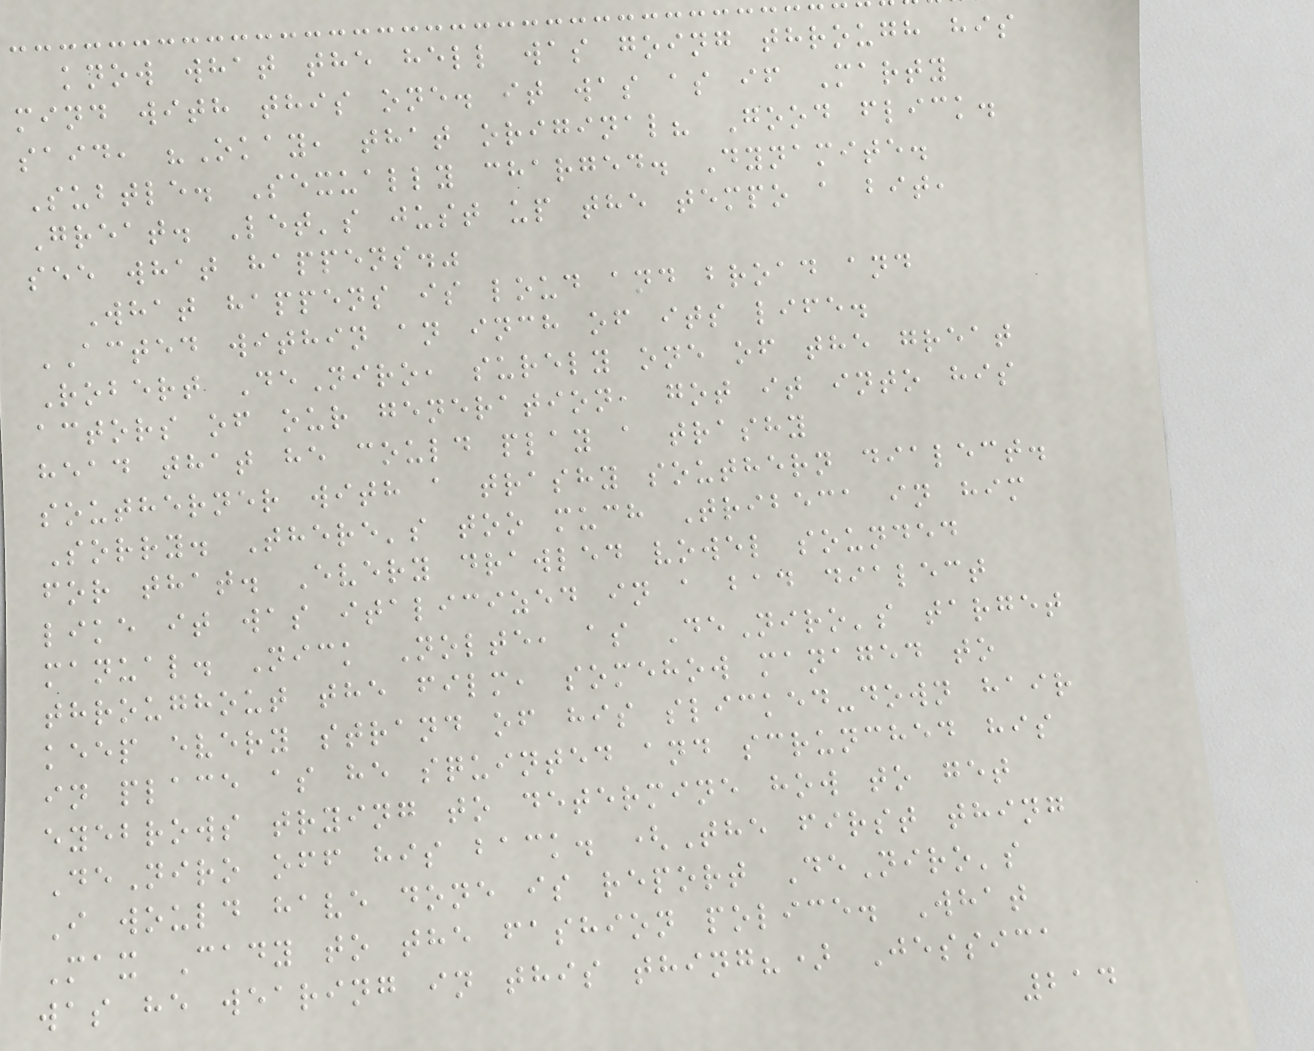know what the hell was going through his
mind with this one. it was as if Marty
said, "Okay, that original? Good flick.
Subtle. Sexually charged. Dynamite.
Great. Let's just up the tempo a bit,
see what happens."
What happens is loud and broad and
ACTED within an inch of its life.
Robert DeNiro, surely one of the great
actors of our generation, got it into his
head that he could play a trashy
southerner with a trashy southern dialect.
Sorry. There's too much Tribeca in him
for that. Every drawled vowel sounded
like it was italicized in a bad dialect
manual. Nick Nolte, as DeNiro's target
throughout the film, somehow managed to
keep every strand of his slicked-down hair
in place as he squinted and scrunched his
eyebrows trying to determine how to get
DeNiro off his back. (The first thing
I would have done is report DeNiro's
Max Cady to the fashion police. What
was he wearing in this thing?) Jessica
214
